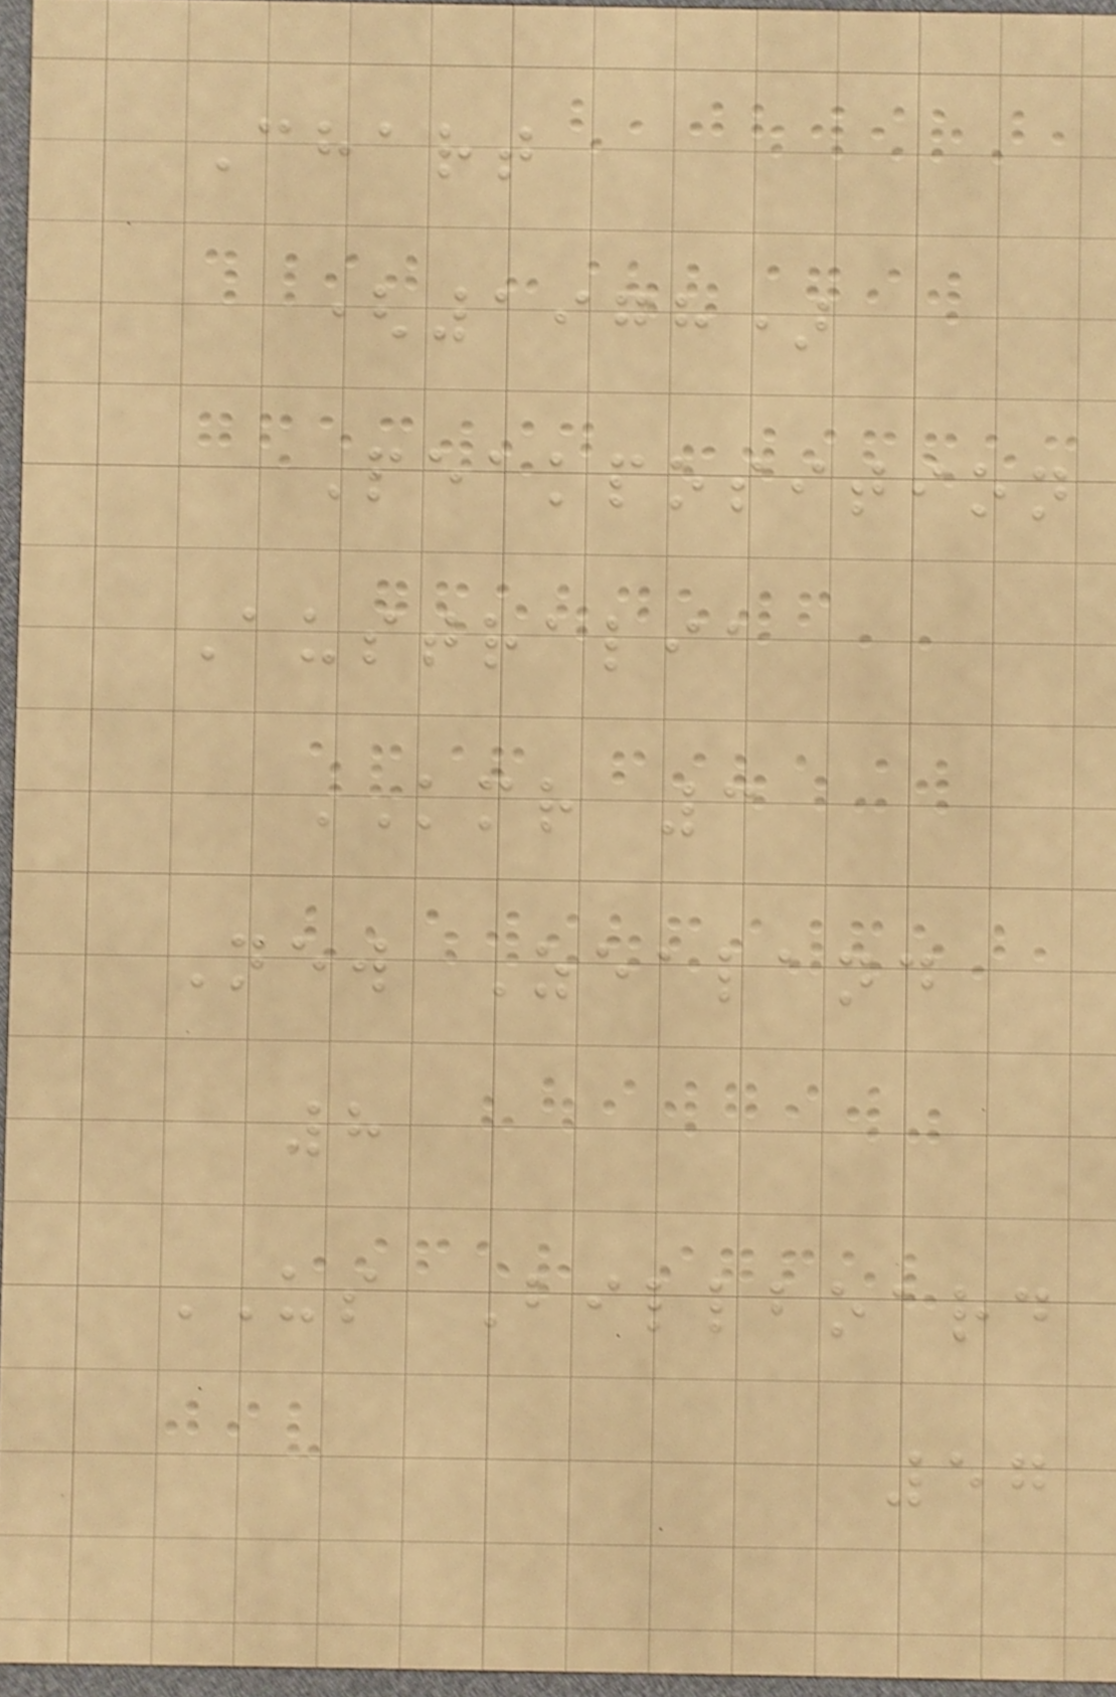Chart
(1978)
Peakposition
Australia
KMR 3
New Zealand
8
US Billboard
57
